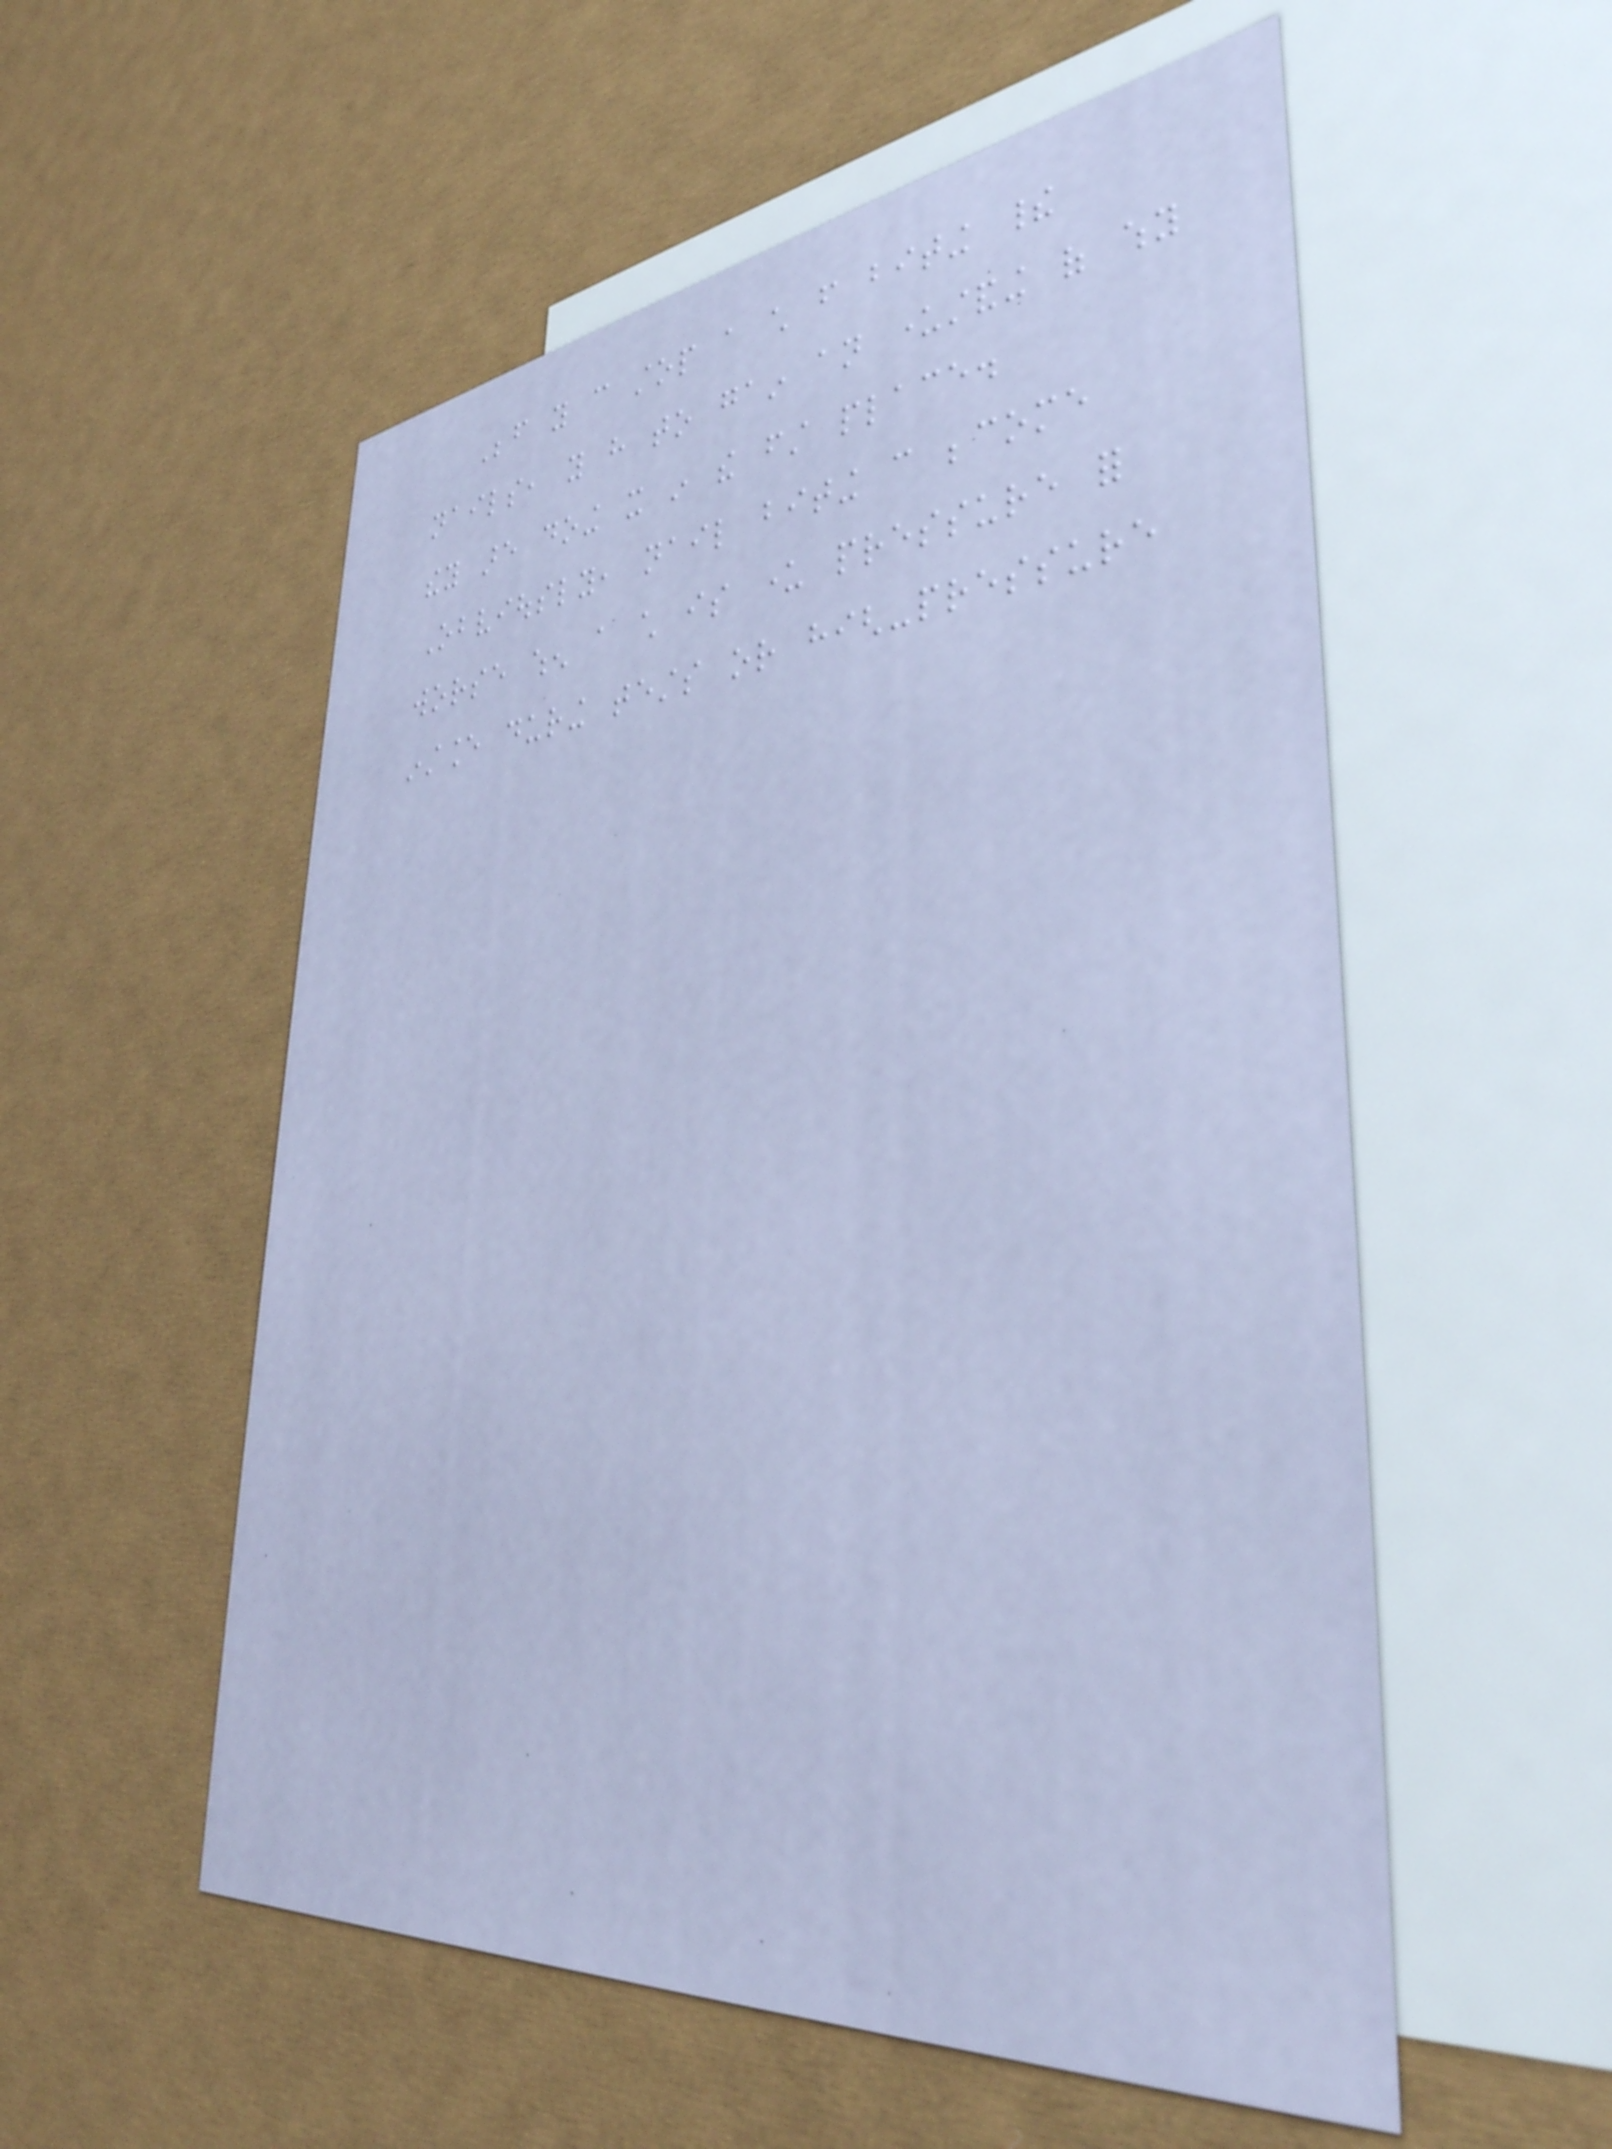Before you can stop a child from biting their
nails, you have to gain an understanding of why
they are doing it in the first place.
Obviously, nail biting can become
worse when a child is under pressure for
instance during tests or high-pressure
